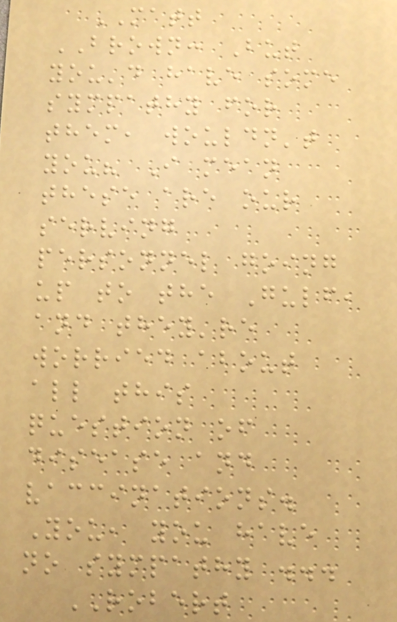MATT
BROWN: But
you'd have some
sympathy for
them, wouldn't
you? I mean
these are our
serving
personnel going
up to the Gulf,
and they're
worried about
all this
question of
disease and
vaccinations.
You, you have
no sympathy ...
ROBERT
